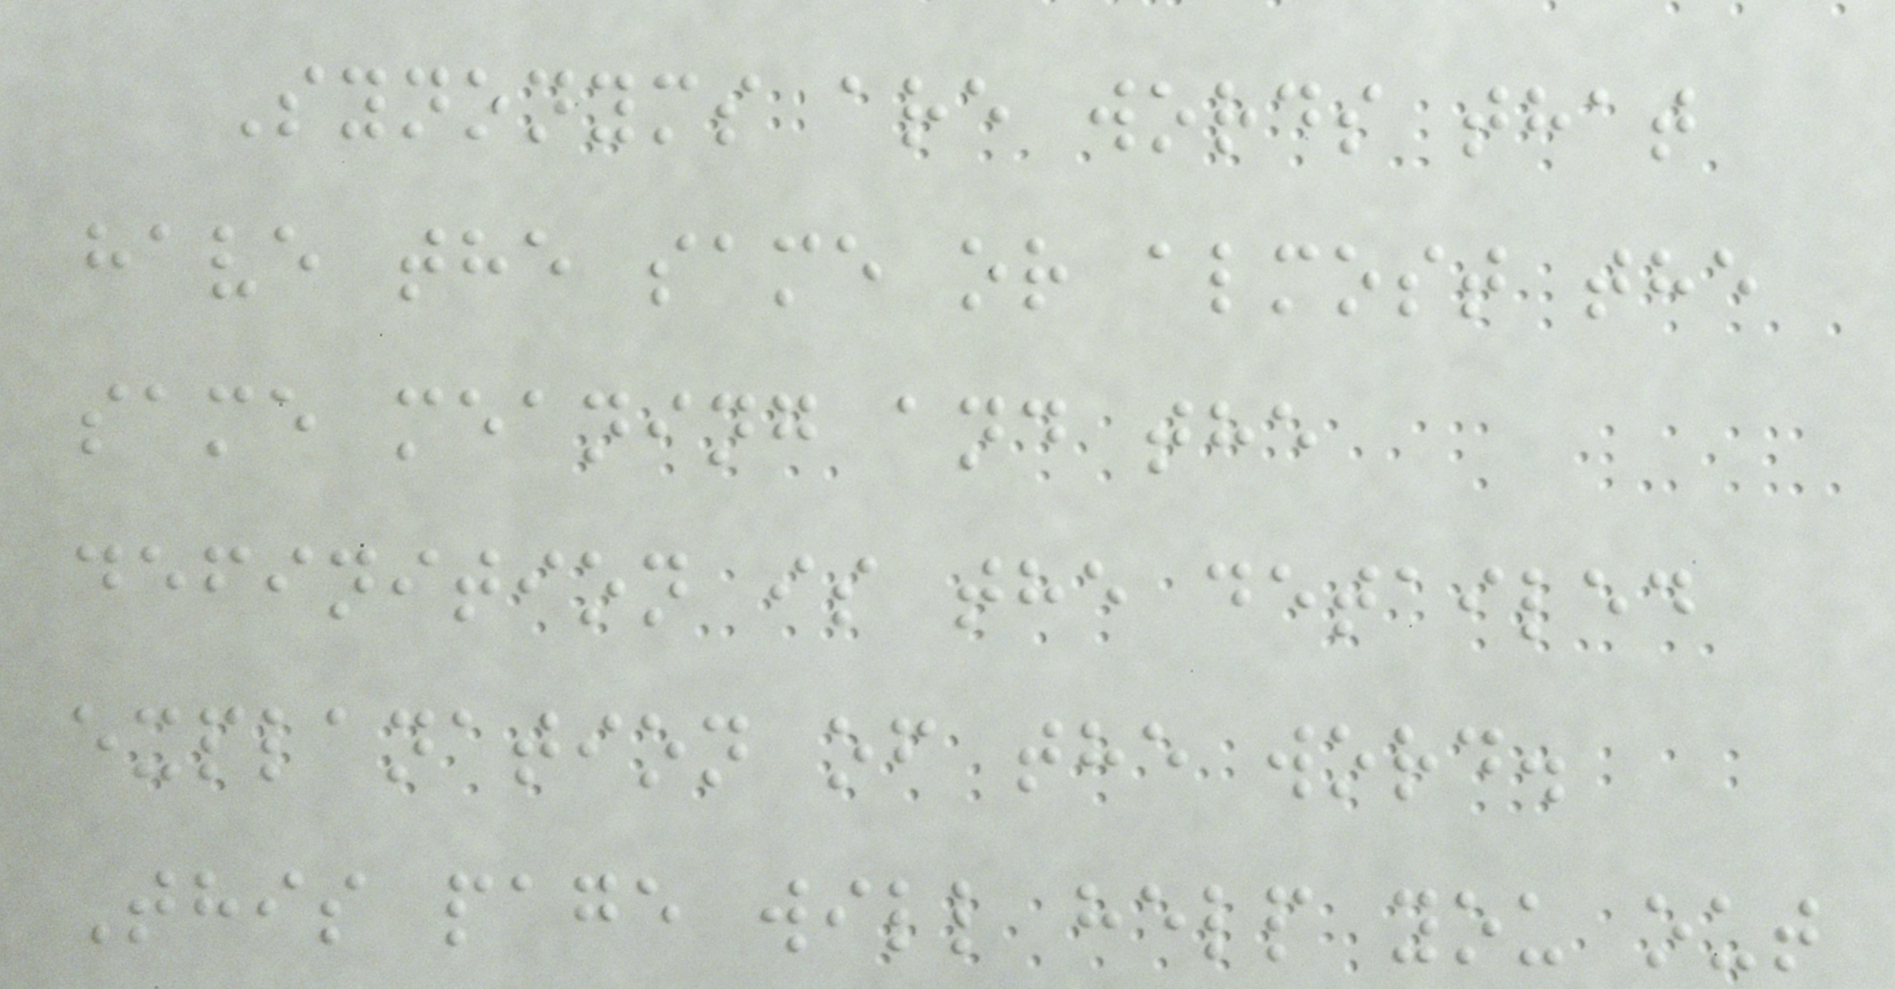Synonyms are words that
have the same or almost the
same meaning and the
definition is the detailed
explanation of the word.
This page will help you out
